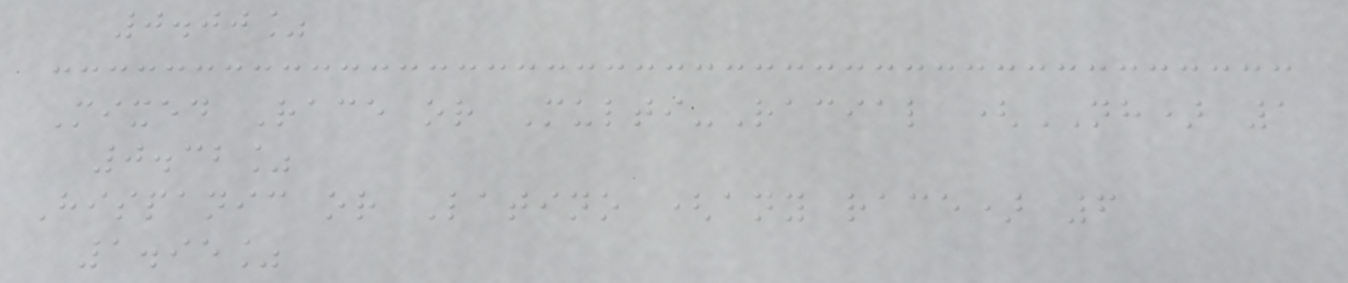0.00%
Mixed Race or Multi-Racial (NH) 1
0.32%
Hispanic or Latino (any race) 6
1.95%
